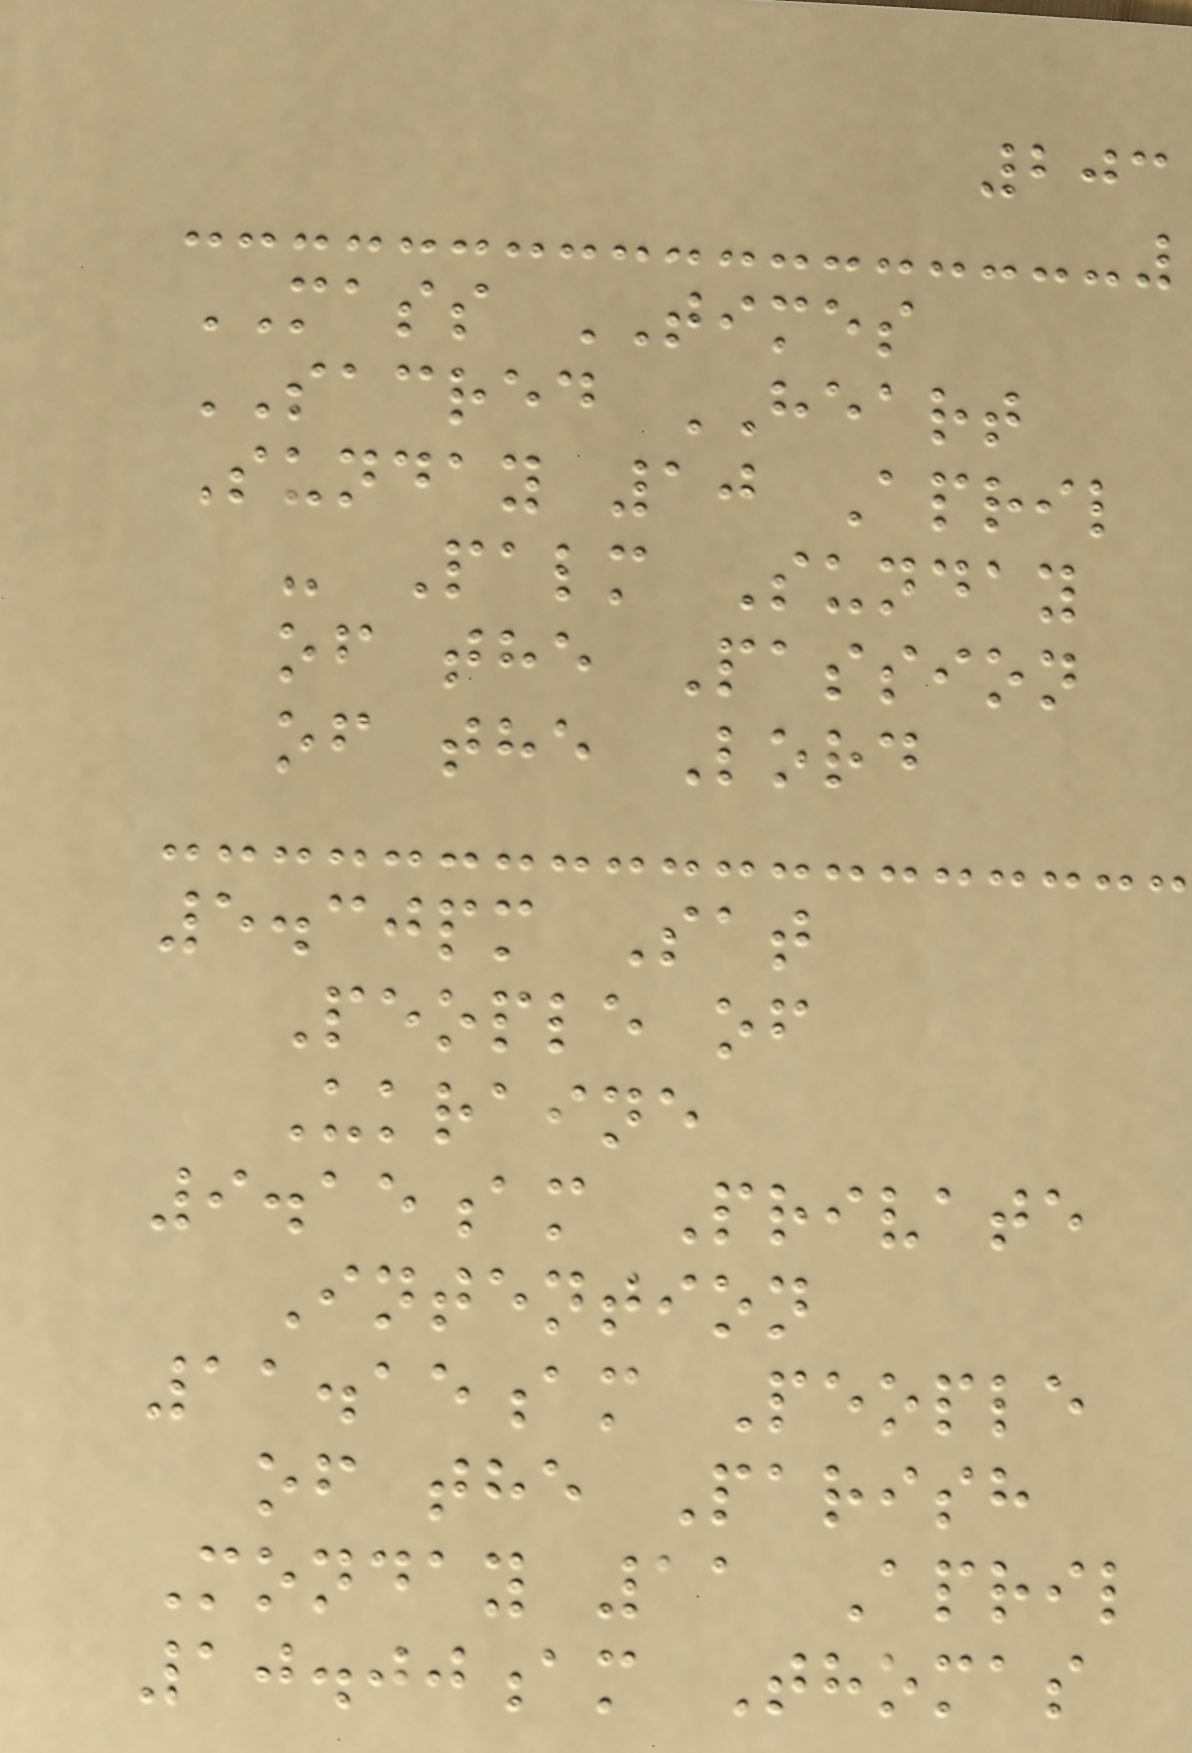203
MASS TIMES
SACRED HEART
Sunday 10 April
- Palm Sunday
of the Passion
of the Lord
5.30pm Sat
People of
Ukraine
9.15am Private
Intention
11.15am People
of the Parish
Monday 11 April
10.00am Thomas
